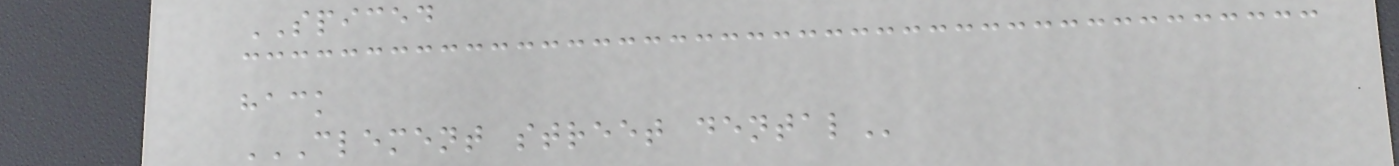SPICED
hack
CLEMENT STREET DENTAL
